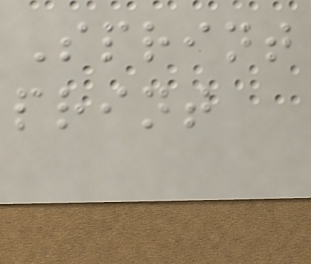Sprint
print
